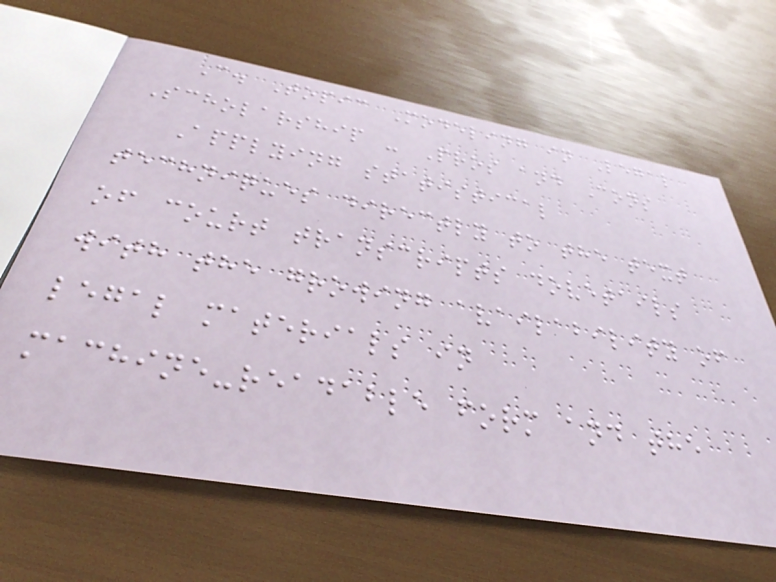C. Topic Modeling in Legal
Scholarship - Pros and Cons
Applying statistical
techniques directly to the text
of court transcripts dovetails
with the growing availability of
legal materials in
machine-readable form and the
